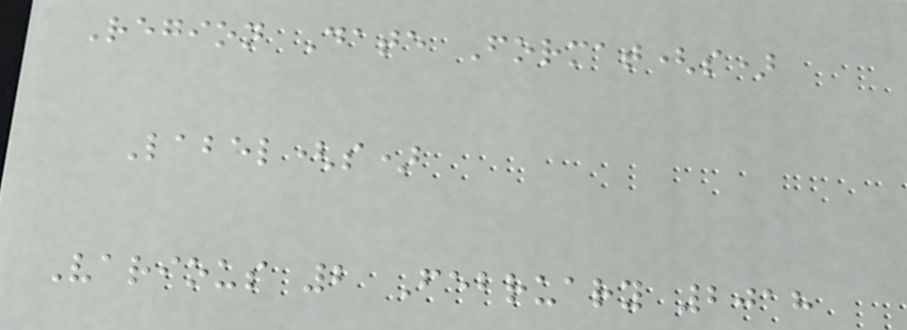Region Date Format(s)
Label(s)
Various 2 February 2018
